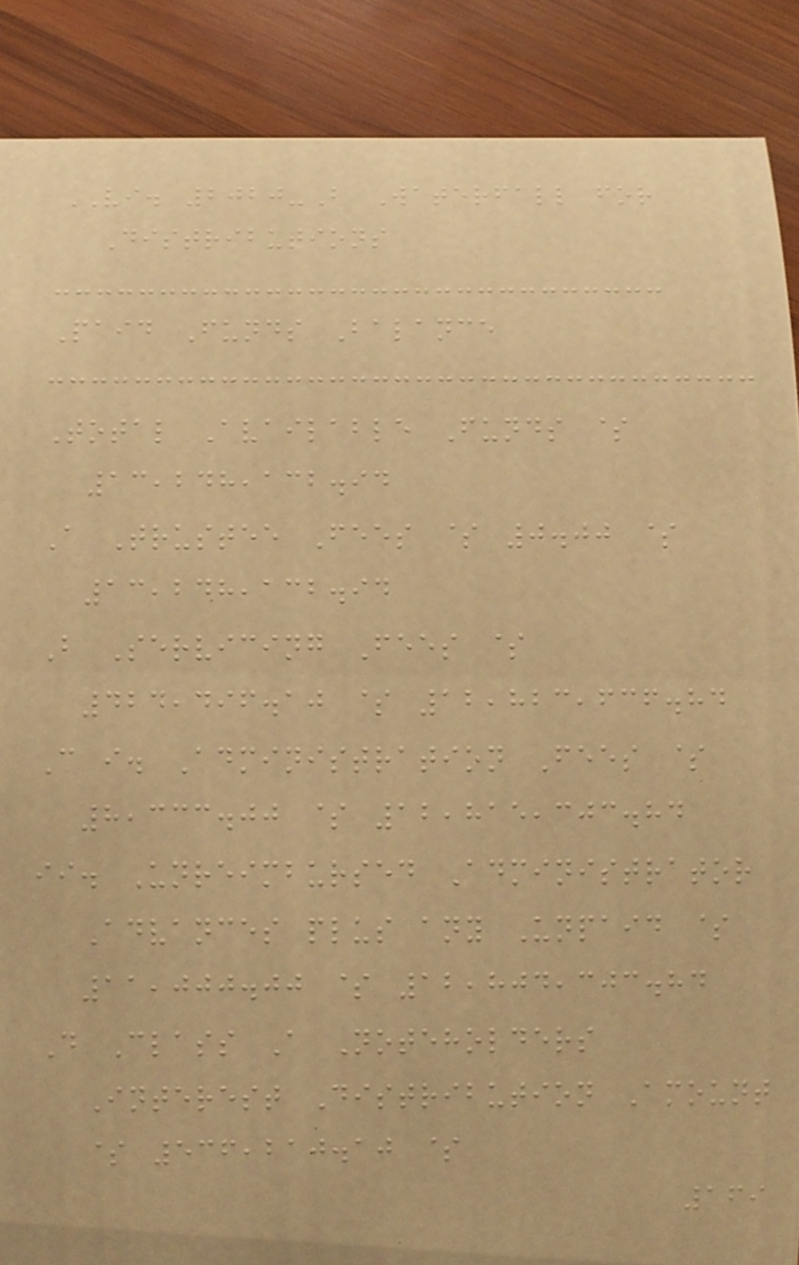VI. 2020-B Waterfall for
Distributions
Paid Funds Balance
Total Available Funds $
13,248,132.94
A Trustee Fees $ 0.00 $
13,248,132.94
B Servicing Fees $
424,496.10 $ 12,823,636.84
C i. Administration Fees $
8,333.00 $ 12,815,303.84
ii. Unreimbursed Administrator
Advances plus any Unpaid $
11,000.00 $ 12,804,303.84
D Class A Noteholders
Interest Distribution Amount
$ 536,210.10 $
169
